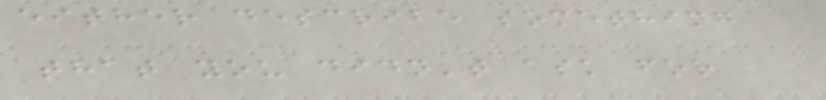either describe something
that you didn't ask for
